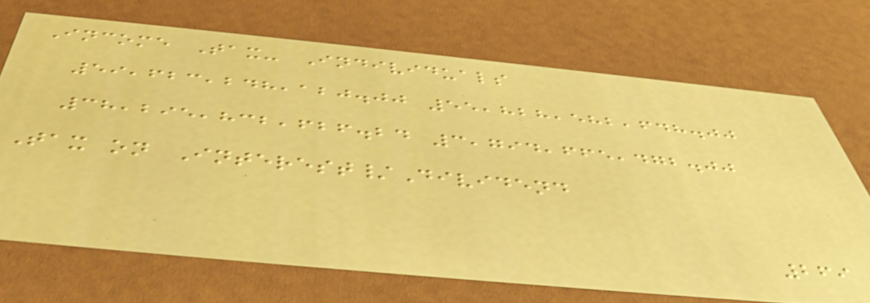Income Tax- Individuals
59,623,248,120.00 55,828,582,648.00
38,295,832,626.24 3,794,665,472.00
Tax on Interest/Dividend
269
